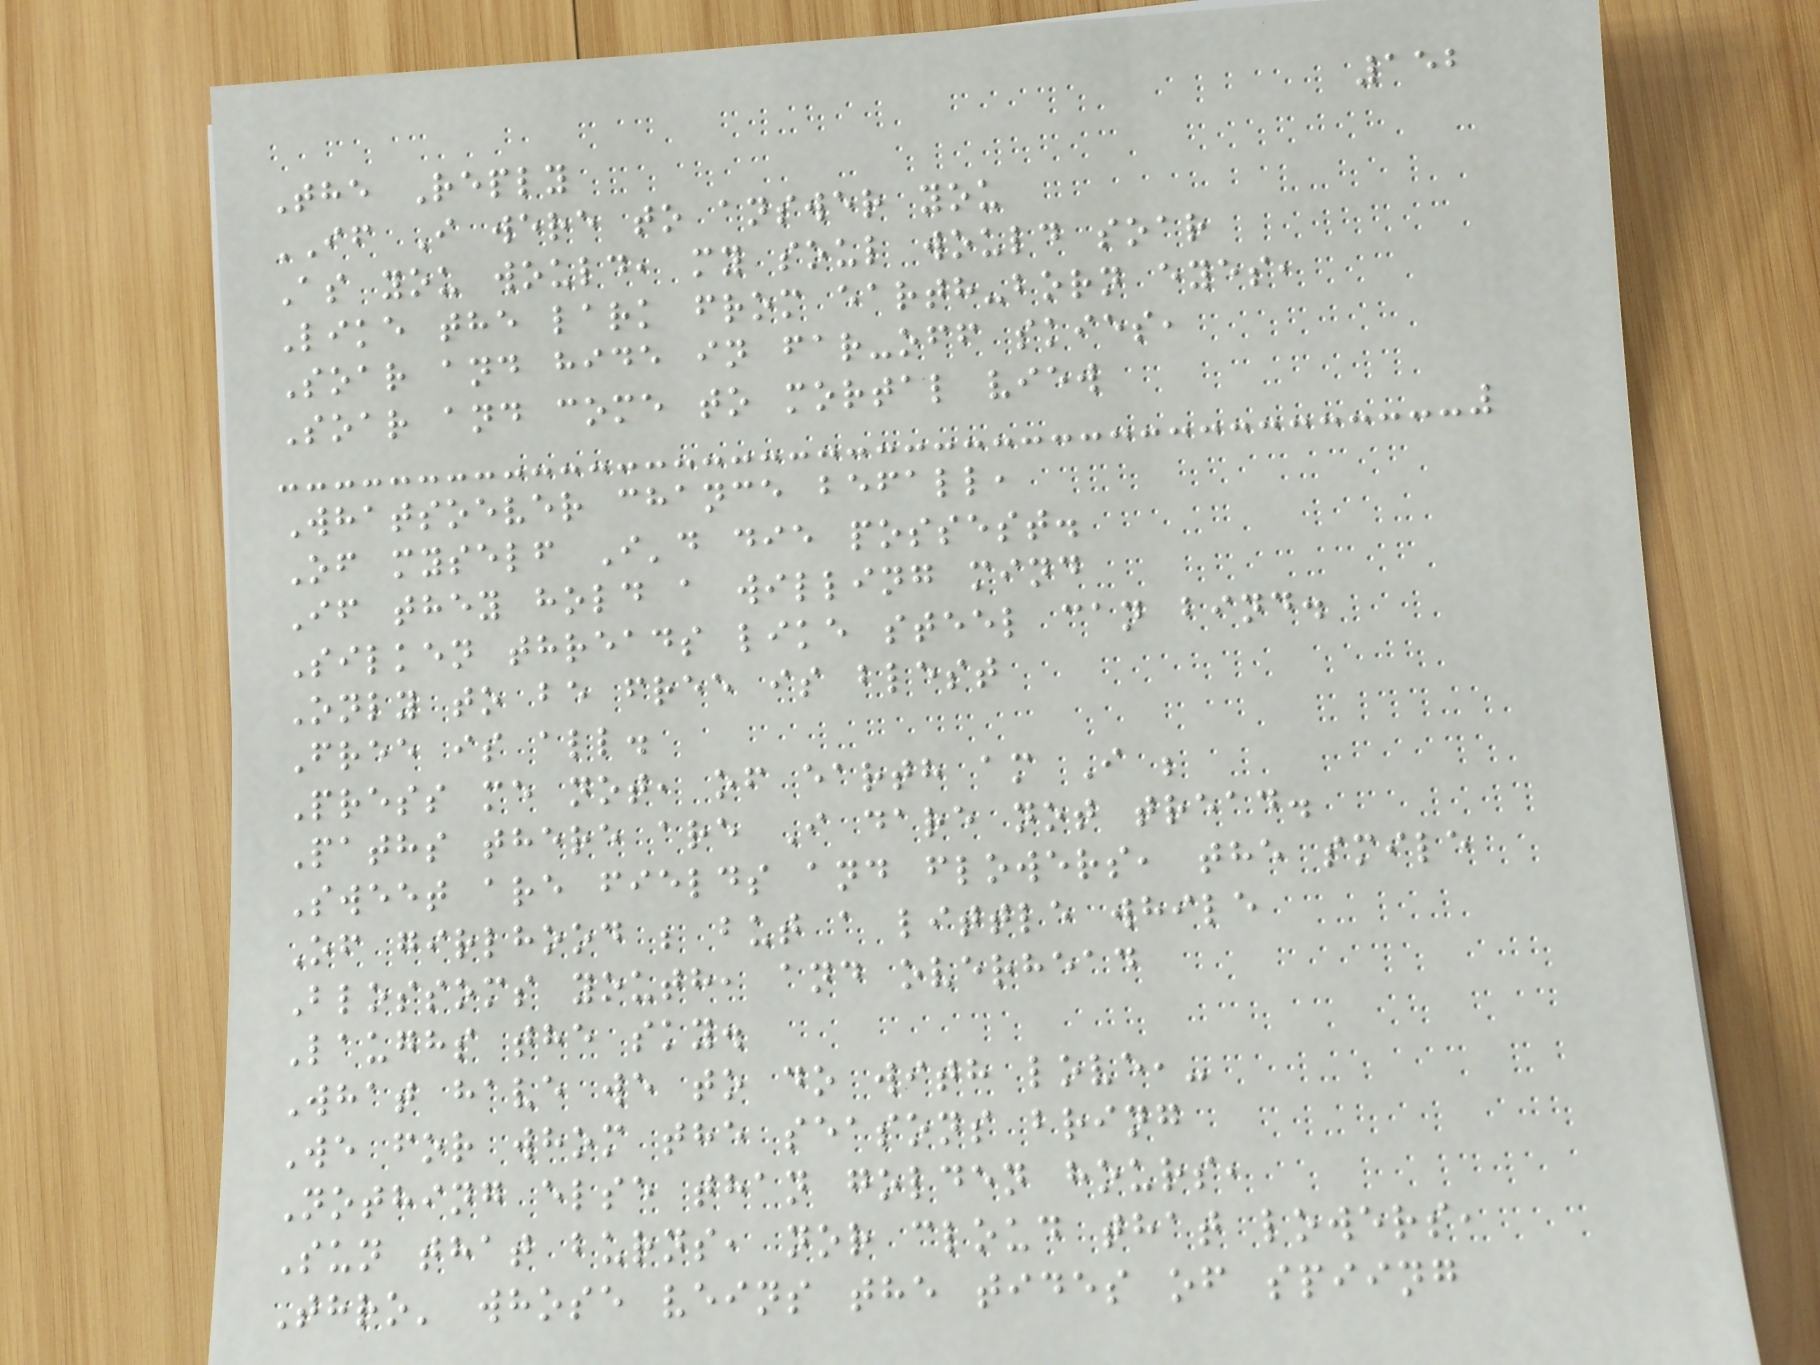152
The Reply
IF I were to answer you
As you would, my soul would soar
Like the lark from earth-born eyes,
Soar and hide in far-off skies,
Soar and come to mortal view
Whatsoever chance befall,
Of myself I'd die possest.
If they hold a willing mind
Silken threads like steel can bind.
Only to be free is blest
Free is all.
Press me not, of earth am I ;
Paths there are I dare not tread.
Sweet are fields and flowers, the smile
Of girlhood ; but a little while
Blossoms youth, and overhead
Laughs the sky.
What have we to do with love,-
We for whom the seasons bring
Nothing else than golden hours,
Sun that burns, nor cloud that lowers,
Thro' whose veins the tides of spiing
